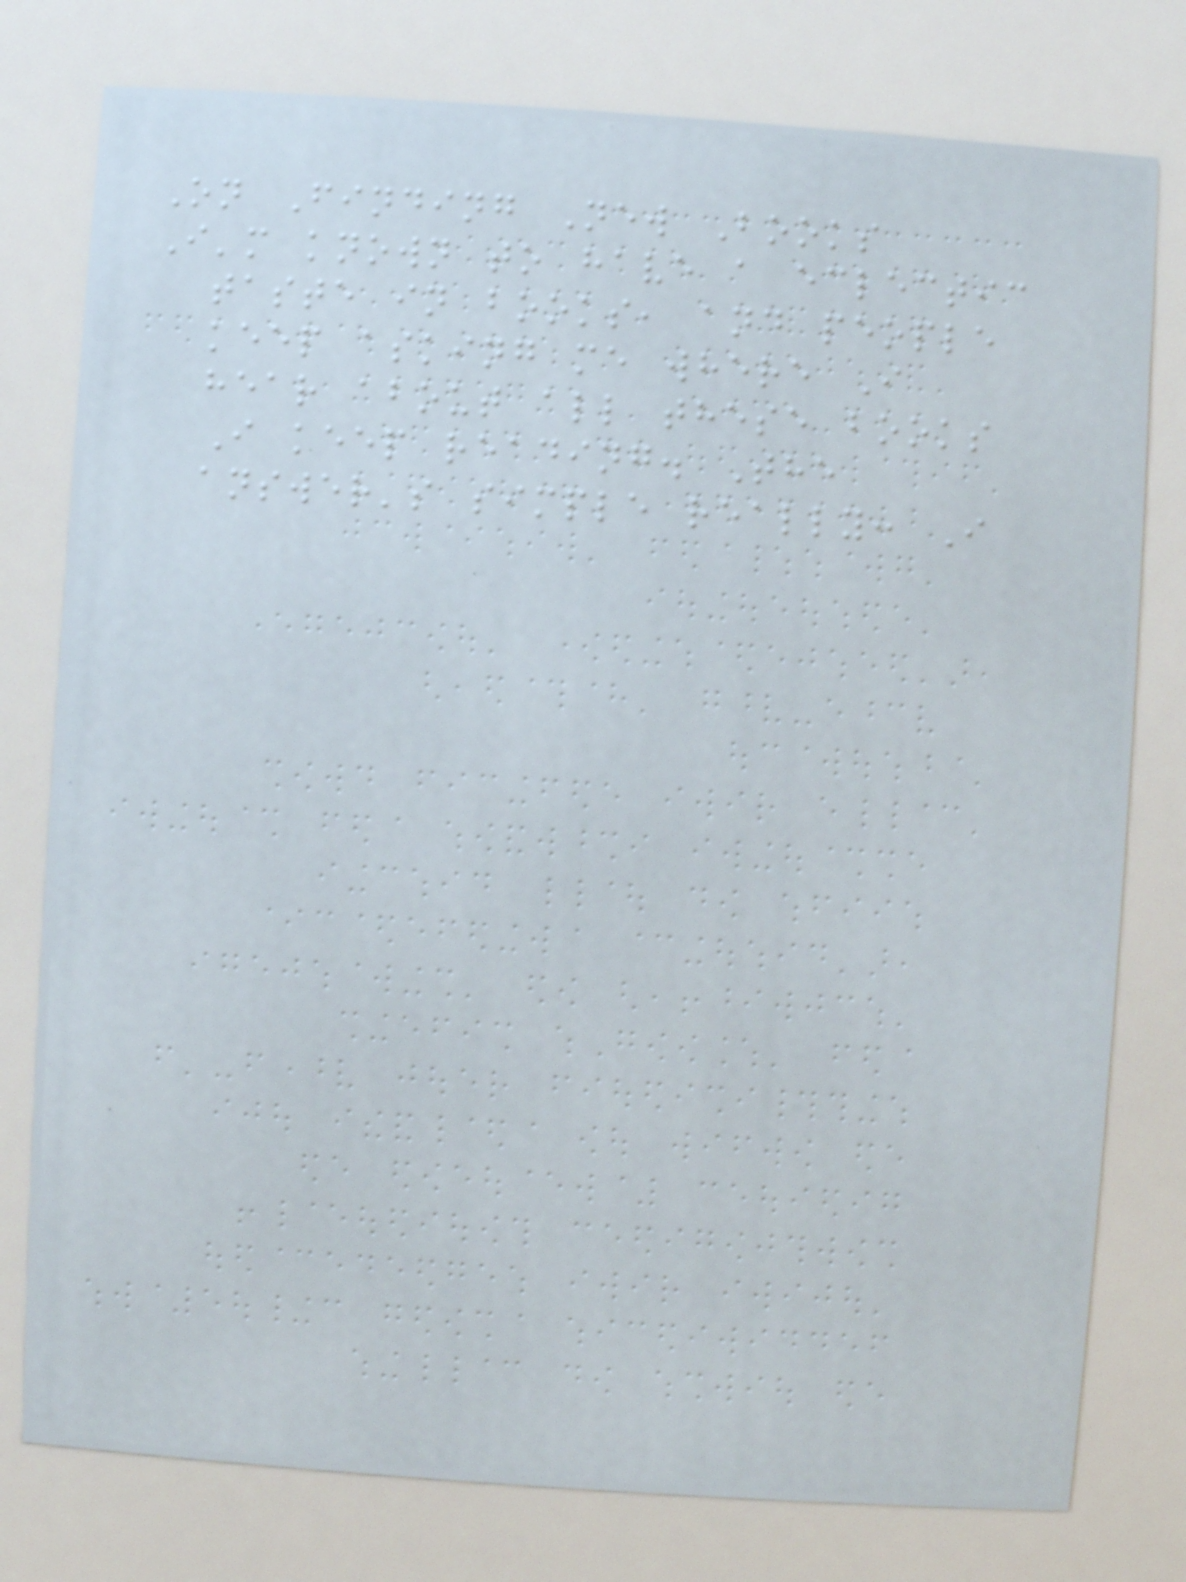On Finding New Books
I'm known to have a eclectic
taste in books, and people
keep asking me where I
hear about all these books
I keep reading. The
answer's simple really: I
